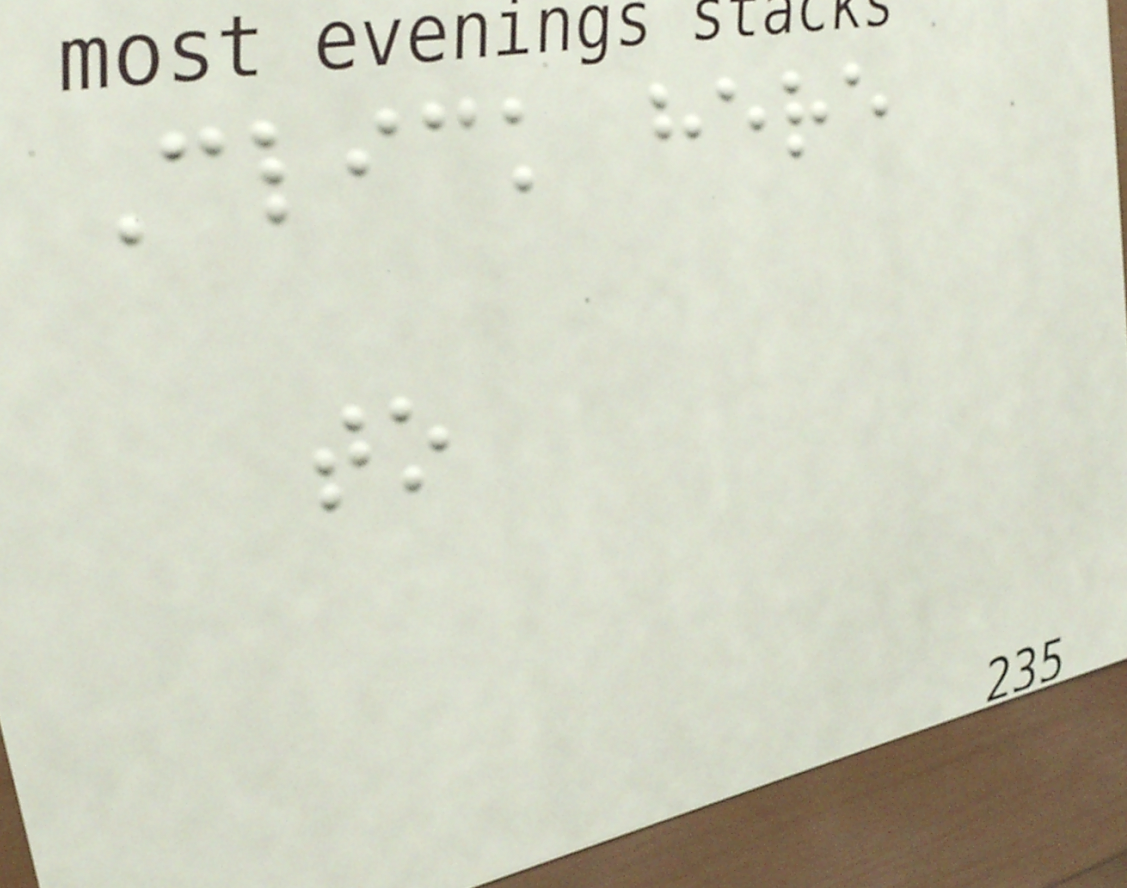Click here
to
